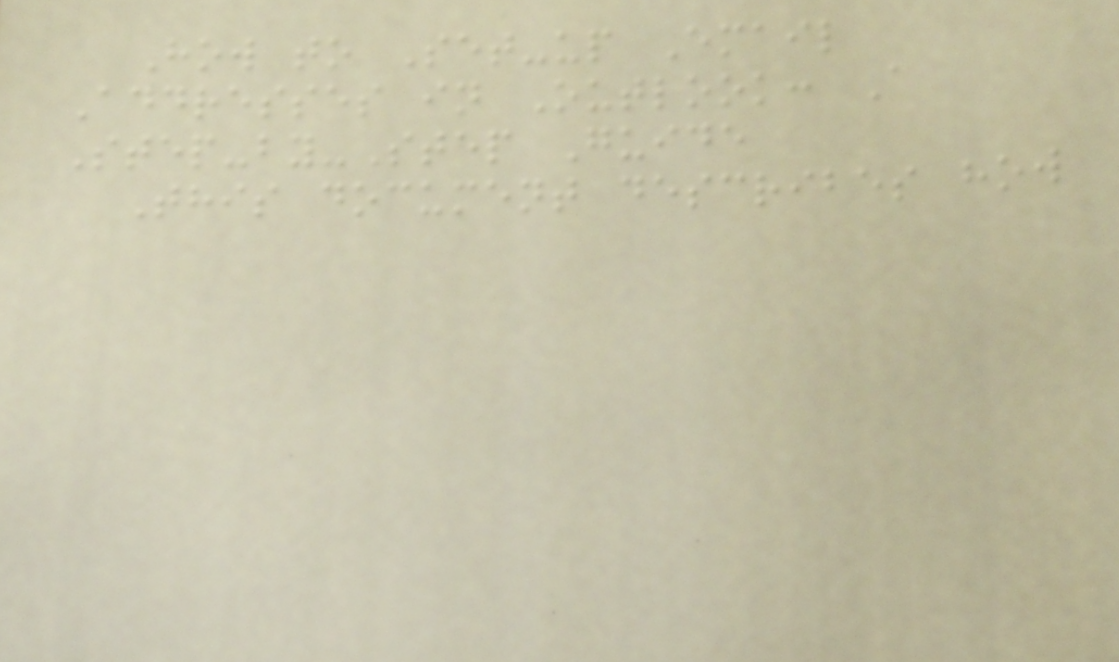How to Set-up Email
Addresses in Outlook: A
Step-by-Step Guide
This document describes how
